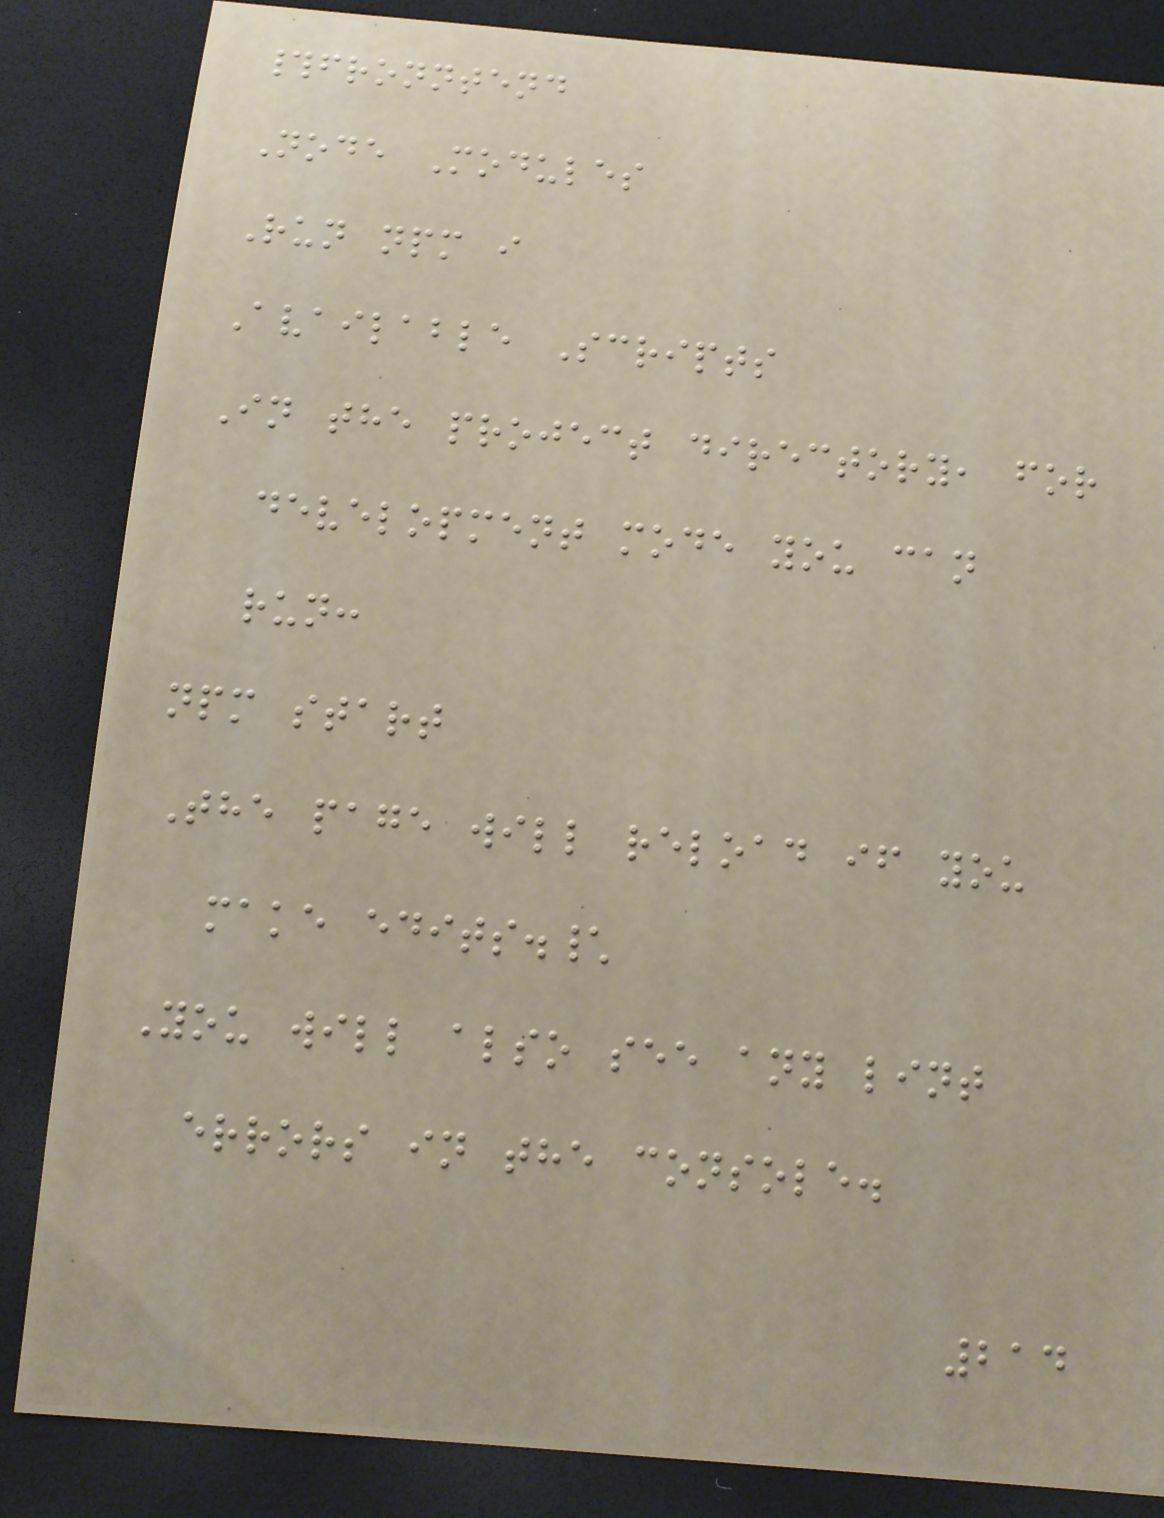#fronntend
Node Modules
Run npm i
Available Scripts
In the project directory, for
development mode you can
run:
npm start
The page will reload if you
make edits.\
You will also see any lint
errors in the console.
214
